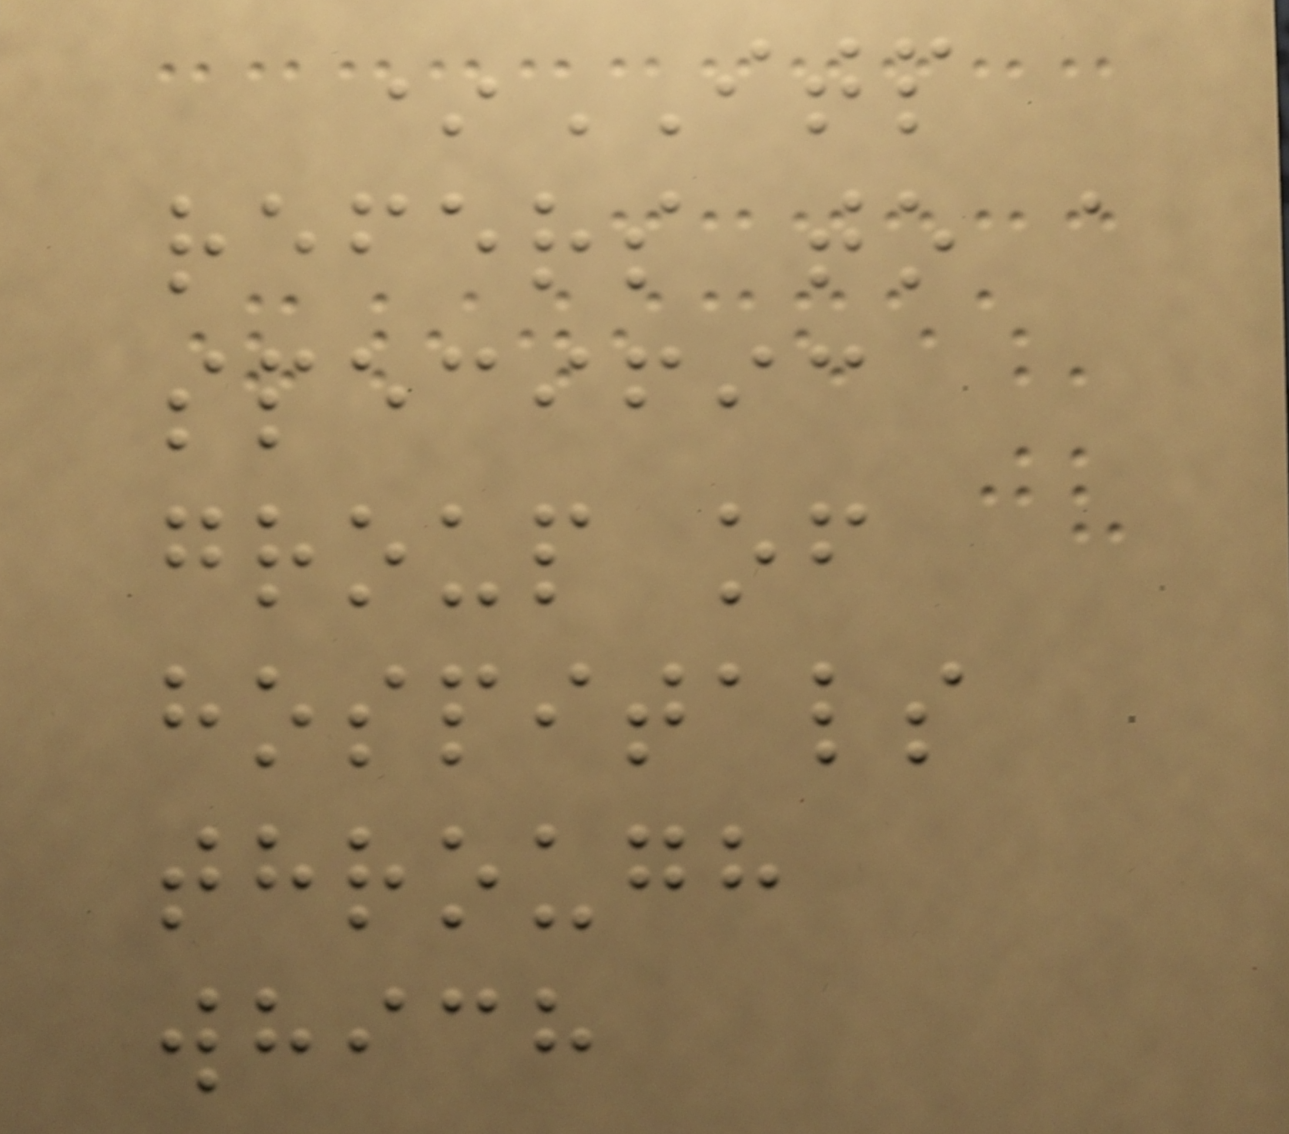*ITP
refers to a
specific
group of
hospitals
through
which
